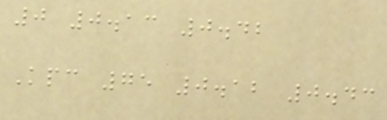0 0.13 0.42
Kpc 75 0.12 0.43
